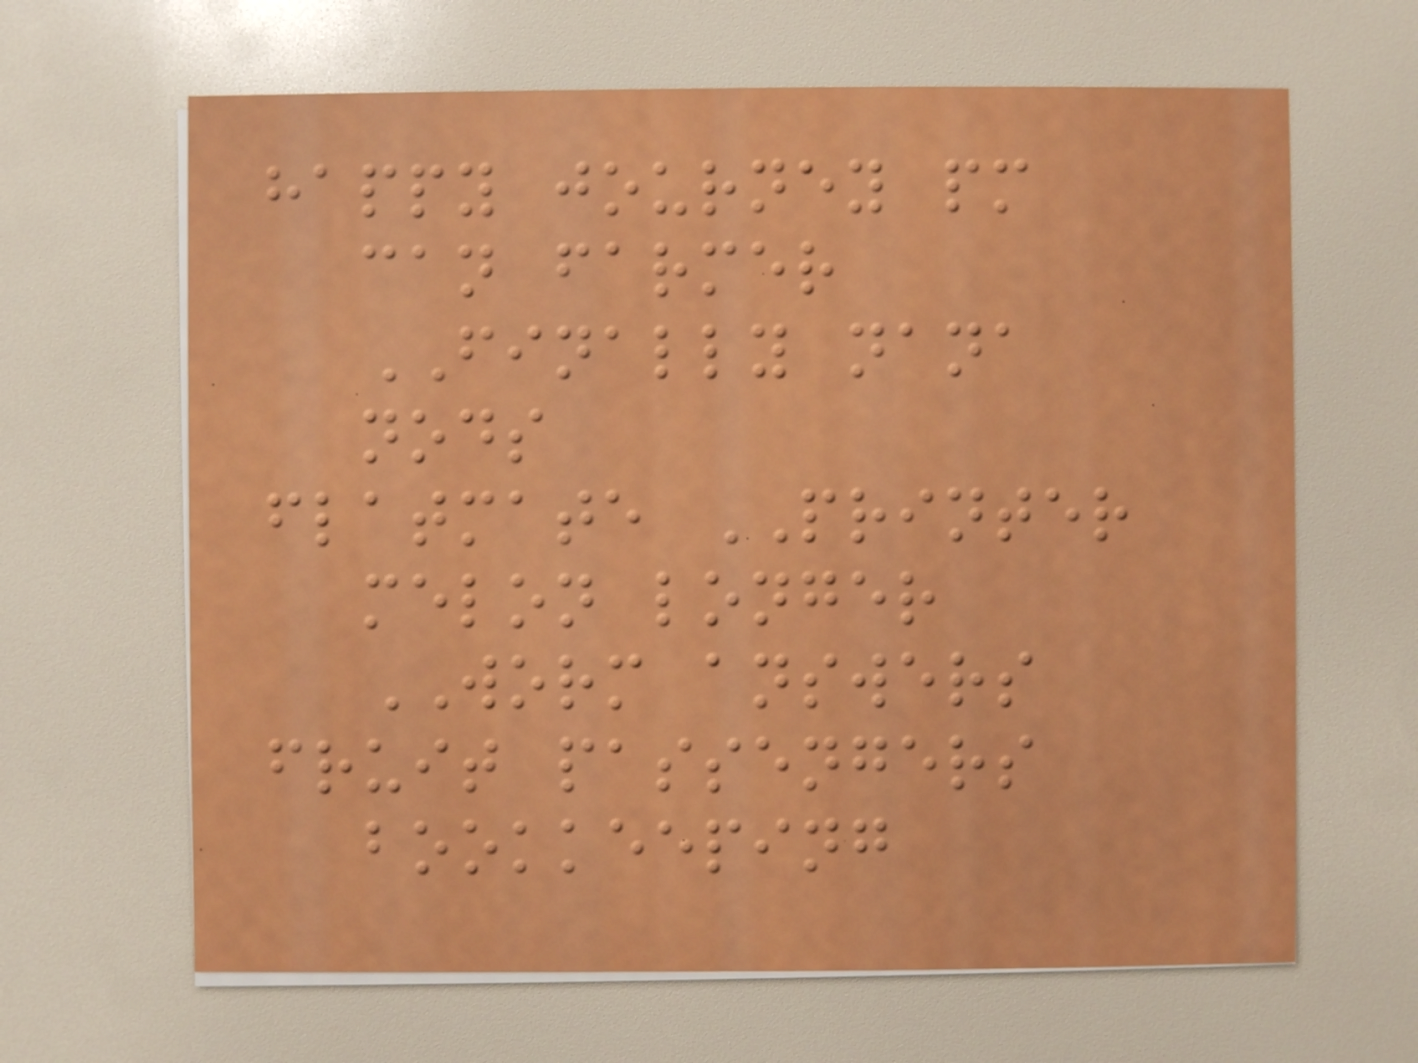happy journey pm
can farmer
FINALLY nana
nods
flatmate PRINTER
melon longer
WORM answers
fruit passengers
bookkeeping
